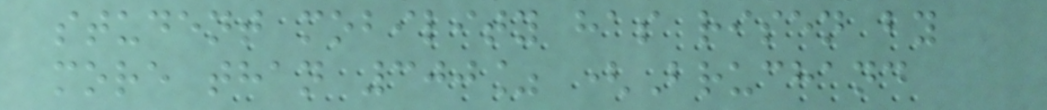student mobility has risen by
more than 300% (Bruchand
